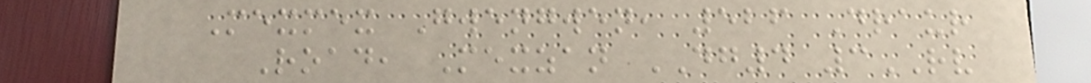Mexmex Gwengwen, 526 Draur
Road, Mexzan DG4 3RV
